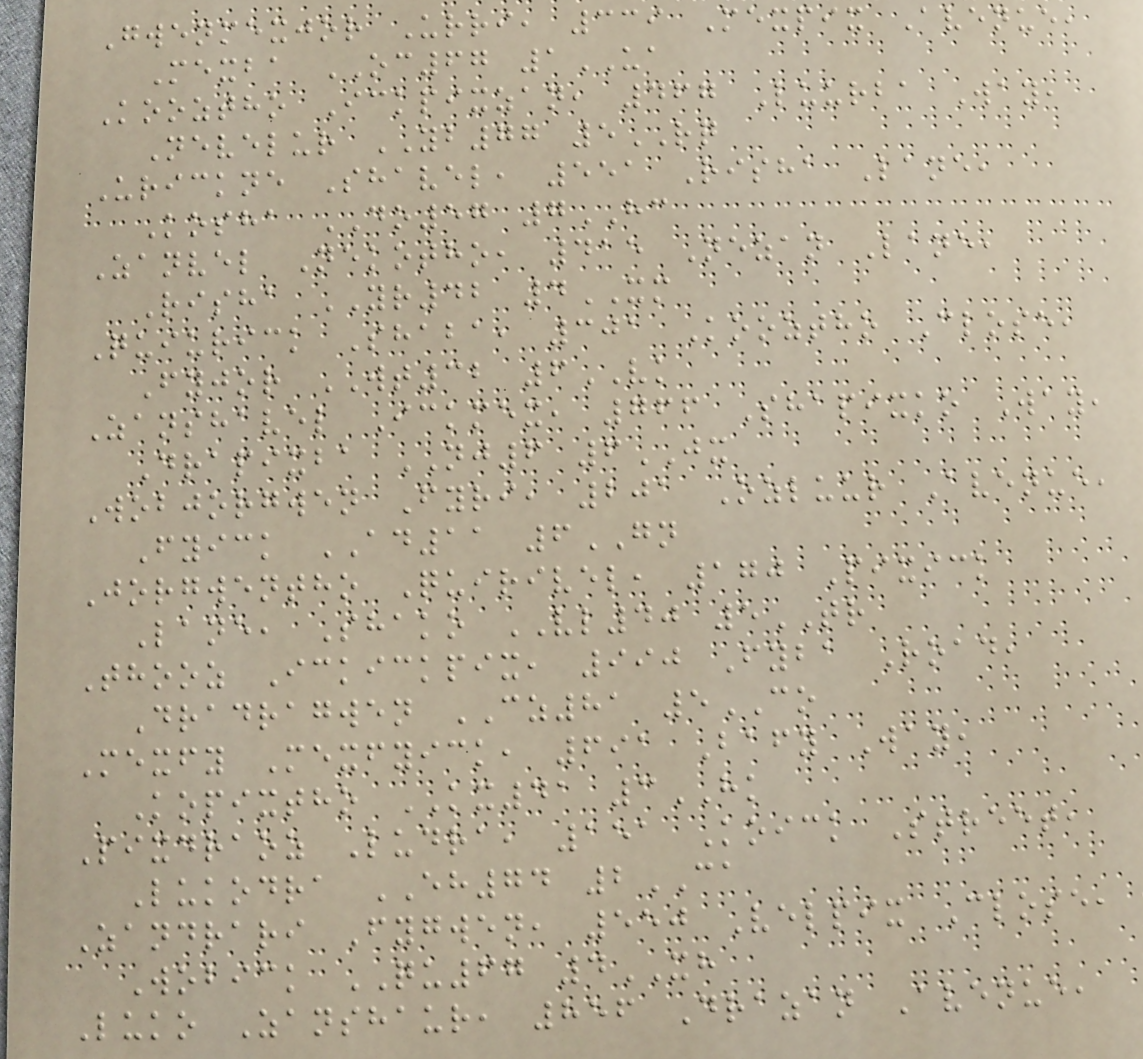Gwenmexjor Urri, 339 Mexpix Avenue,
Mexba OC67 1UA
Kooztho Ickpixzan, 467 Luurba Way,
Nevelur YB77 5RQ
Urickne Shavel, 551 Risha Lane,
Kosha DO57 7HC
Zanvel Nekotho, 415 Nezan Lane,
Risha YR42 4XM
Quiurick Shaba, 301 Kooztho Close,
Fyjor WT32 6VK
Zanshavel Ickmex, 766 Shapixko Way,
Drapixba NJ6 6JX
Wobjorgwen Fyri, 201 Ozluur Avenue,
Fyick AD11 6GN
Jorgwentho Quirivel, 170 Pixick
Lane, Shako VL40 5TR
Thooz Ickickpix, 990 Fyba Road,
Dradragwen CZ81 5CO
Mexfy Mexfyick, 691 Bafy Way,
Kopixtho KX41 3HK
Pixdraoz Ludra, 151 Koick Street,
Lukodra EH74 2CA
Zandrari Fygwen, 550 Velpix Close,
Wobick QU67 4XH
Luko Zanshaur, 856 Drazan Avenue,
